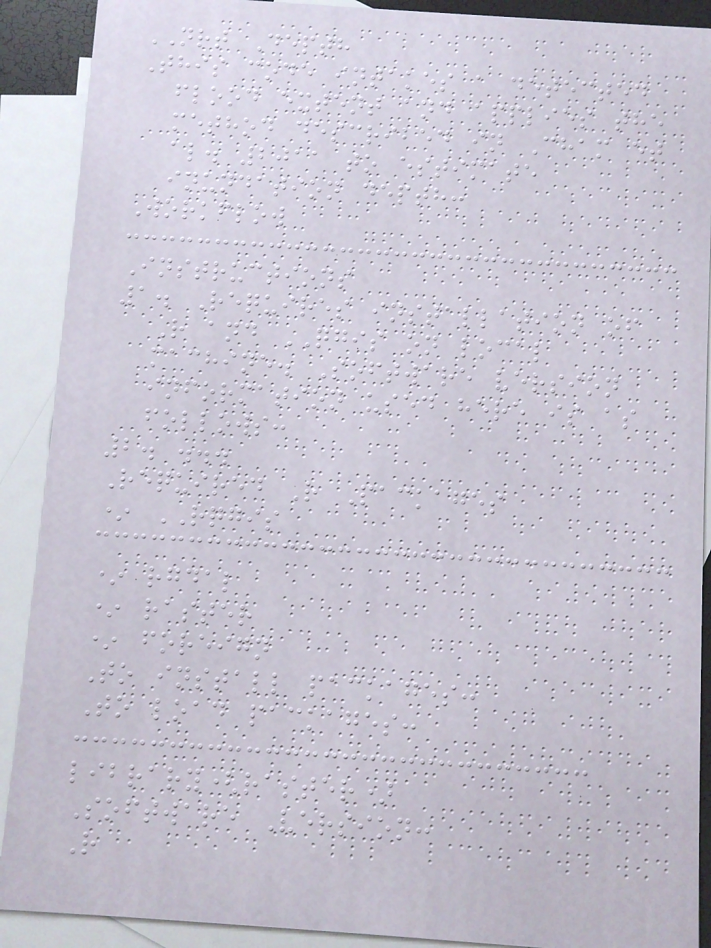NRT Depth
This code intakes a detected
flood extent and applies the
method described in Cham et
al. 2011 to estimate
inundation depth:
Workflow
Instructions
1. Requires installation of
R and QGIS on local
machine. Software version
information used here is as
follows:
2. ...
Required R Packages
* RQGIS
* rgdal
* raster
* foreign
To install packages:
To load packages:
library(raster)
Software Version:
R
